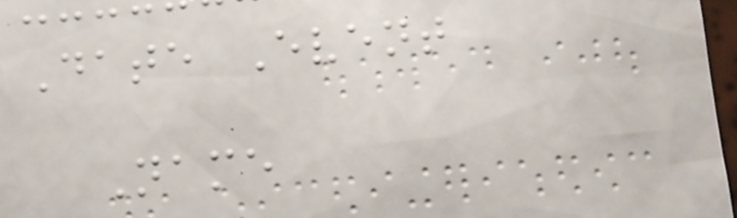Date Event
Name
